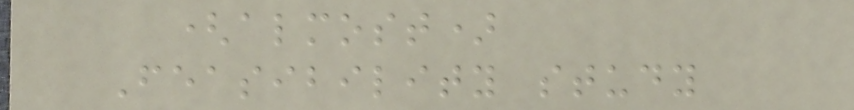(almost)
Feasibility study
